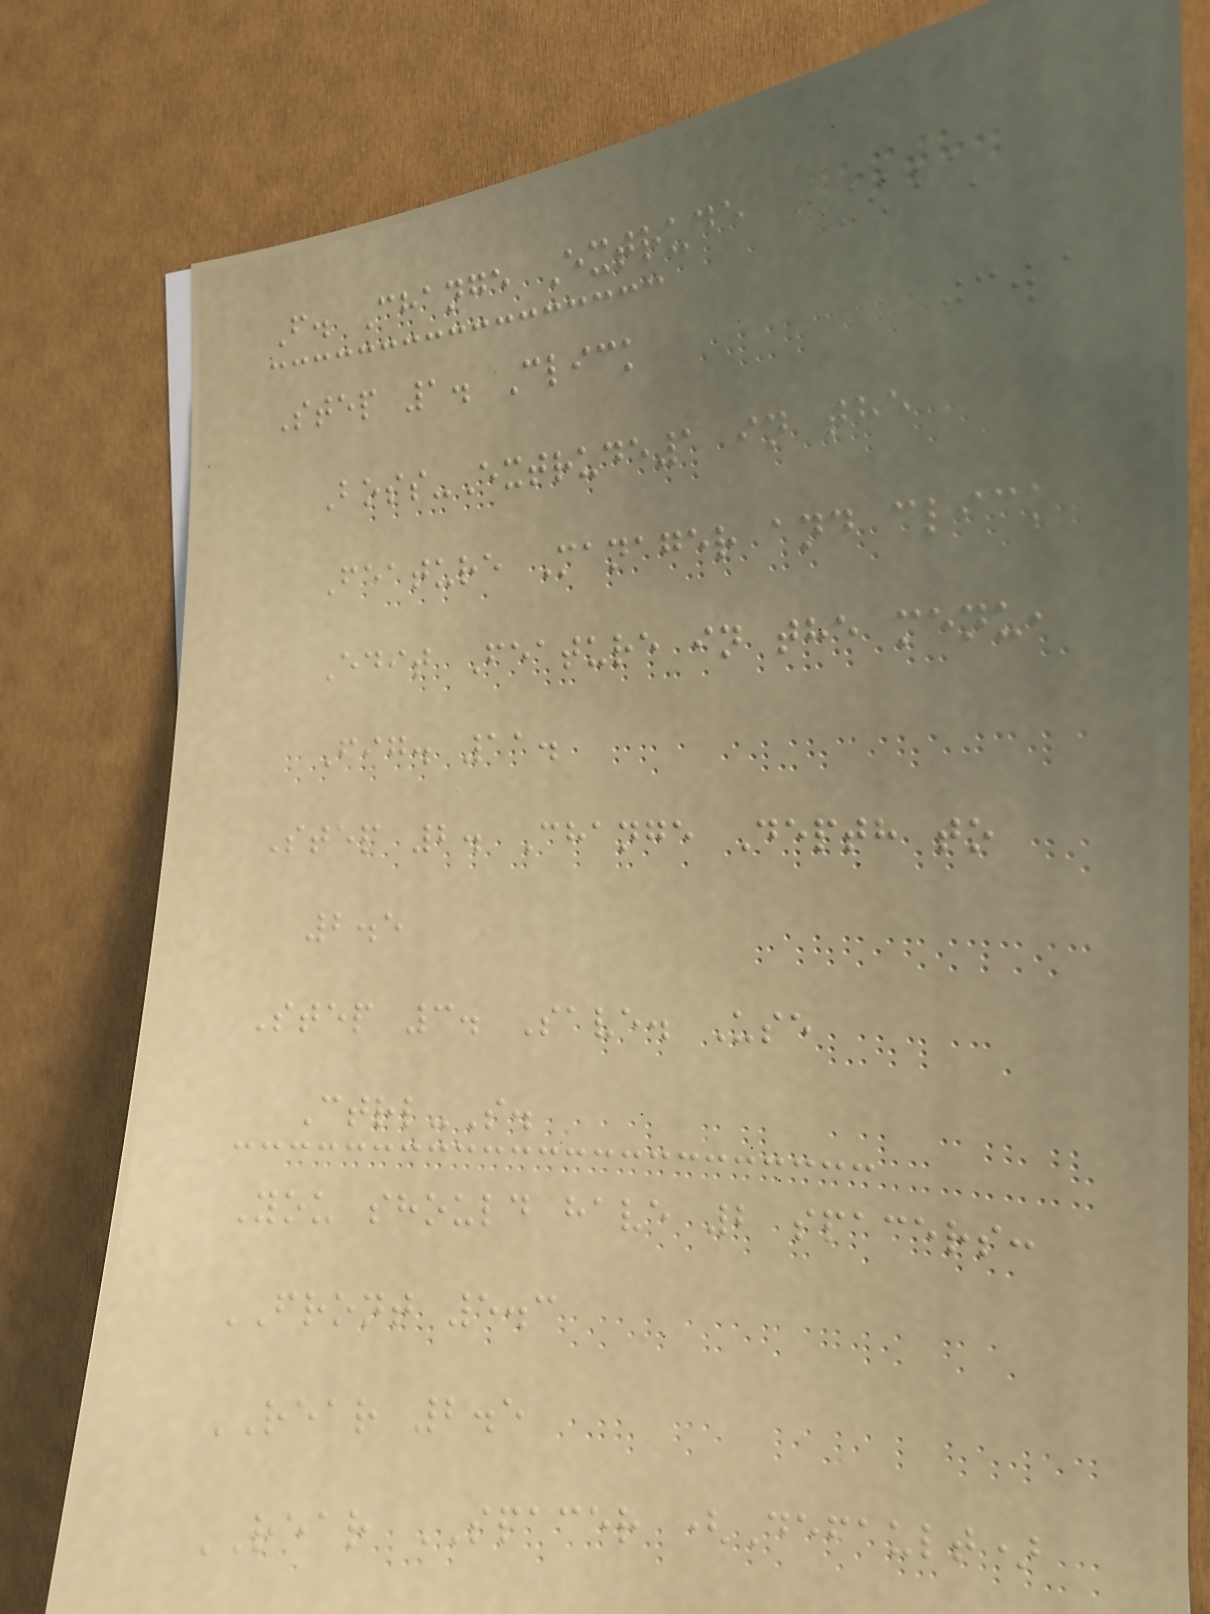F. Change Extrude Depth.
Step 1. Click
Boss-Extrude1 in the
Feature Manager and click
Edit Feature in the menu,
Fig. 11.
Step 2. Change Depth to
2.5
Step 3. Save. Use
Ctrl-S.
You should have 2 spacers:
FRONT 5.3
REAR 2.5
REAR SPACER (Default)
